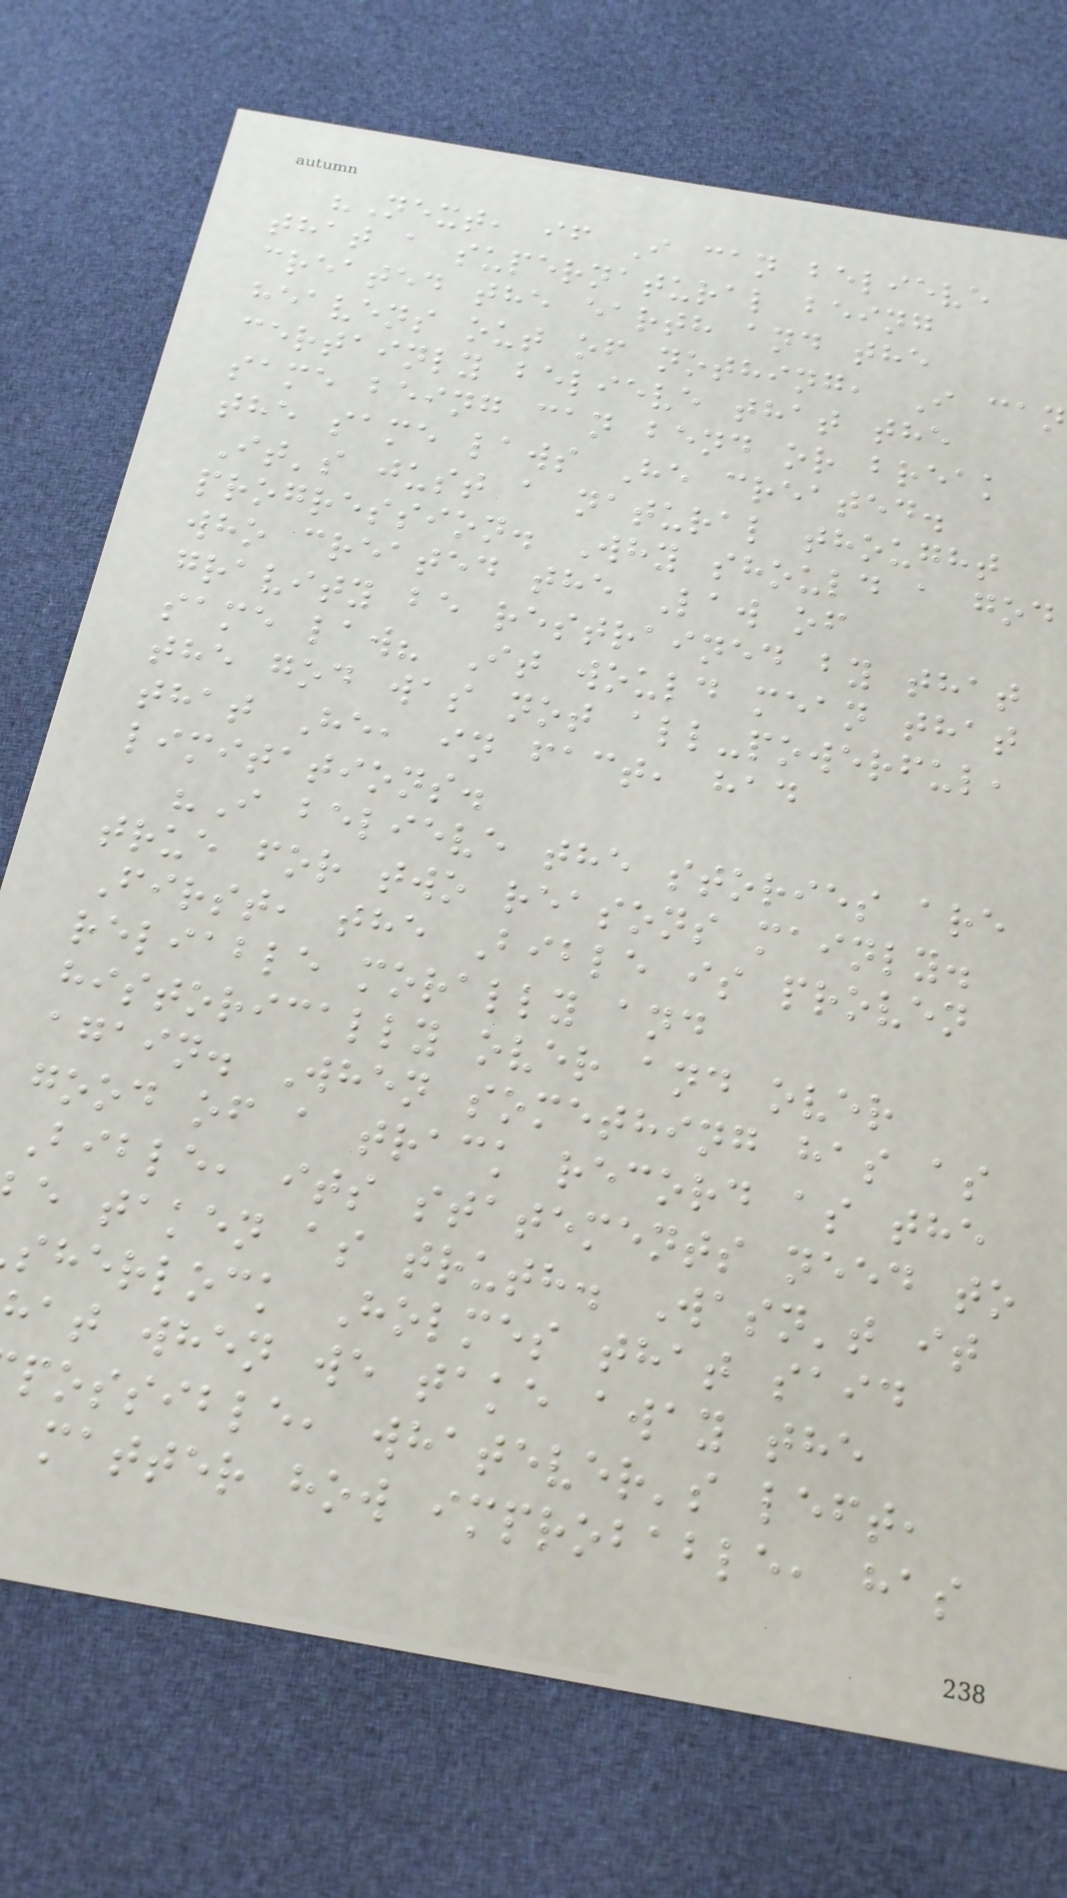"Next, if I can believe
that a supernatural being
created the earth and the
heavens out of nothing, I can
certainly believe that the
same being can bend or break
the same laws He created.
It's just a natural thought
progression. Why should a god
who created the Law of
gravity be restrained by that
same law? It would mean that
the god was not all-powerful,
that He, in fact, had
limitations.
"I believe the stories are
true for two reasons mainly.
First, the Bible is proven
reliable morally and
historically over and over
again. When something has as
good of a track record as the
Bible, its statements need to
e taken as truth. Wasn't it
sherlock Holmes that said
at when we take away the
possible, whatever's left,
matter how improbable, has
